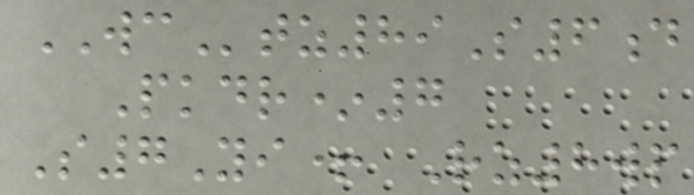WCtz89S6d
Pkdr*7
S7Yi+ Rz8wp
